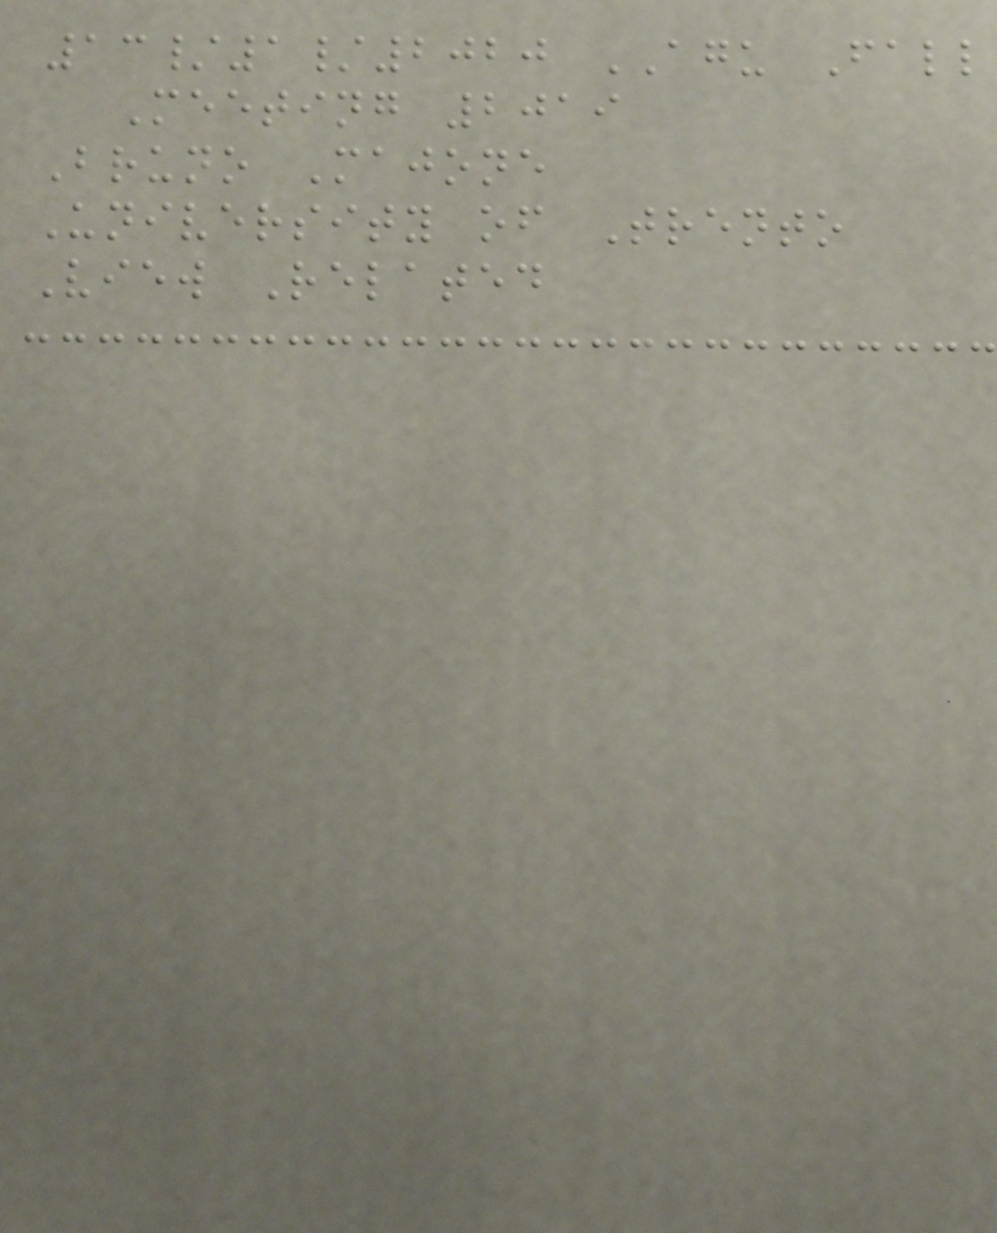13/1/2020 AGU Fall
Meeting 2019
Bruno Majone
University of Trento
View Related
